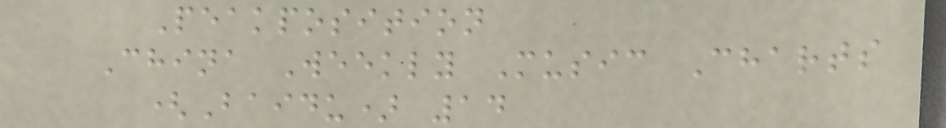Peakposition
China Weekly Music Charts
(Baidu) 14
